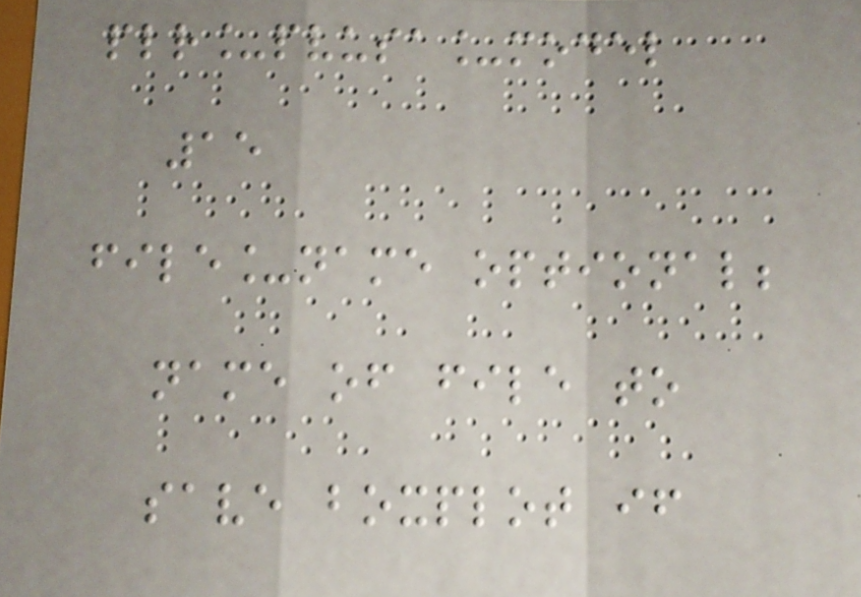plr_pvusa_model
15
file_name optional;
name of file to
save boxplot if
